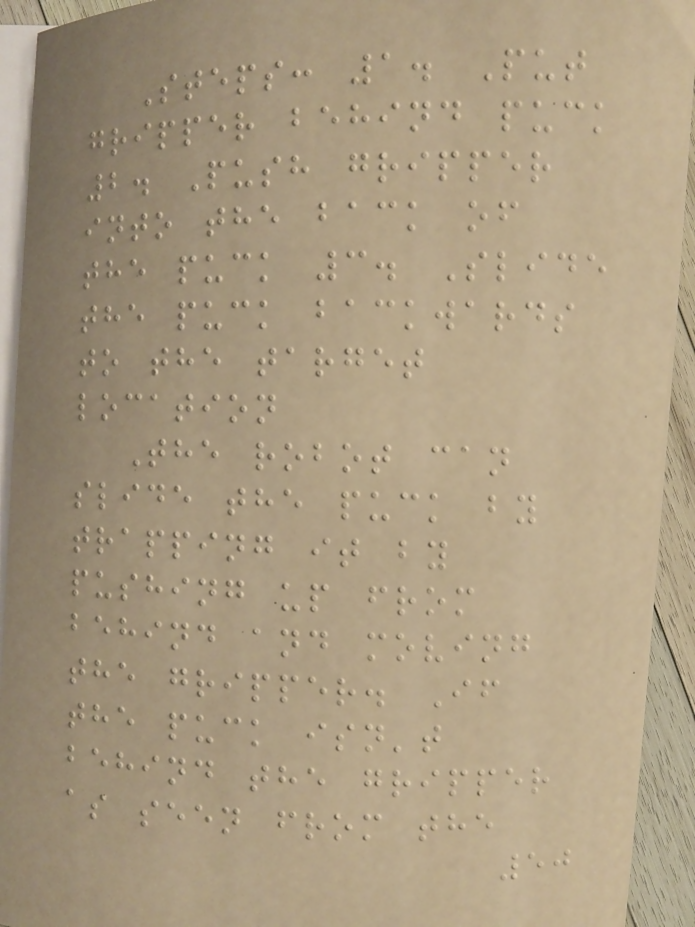Steps: 1. Put
gripper behind puck
2. Push gripper
into the back of
the puck 3. Slide
the puck backwards
to the target
location
The robot can
slide the puck by
trapping it by
pushing up from
behind and moving
the gripper. If
the puck isn't
behind the gripper
as seen from the
50
